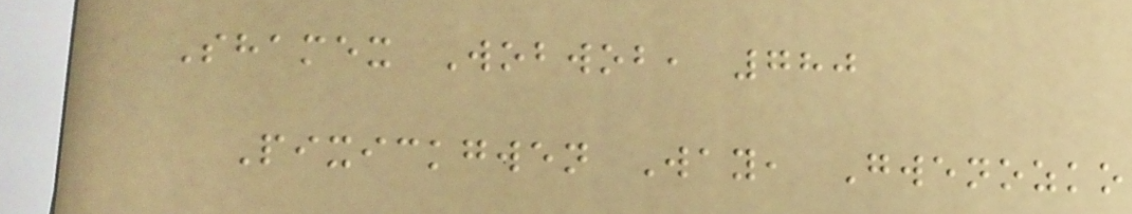Shamex Wobwob, 780
Pixickgwen Way, Gwenozko
